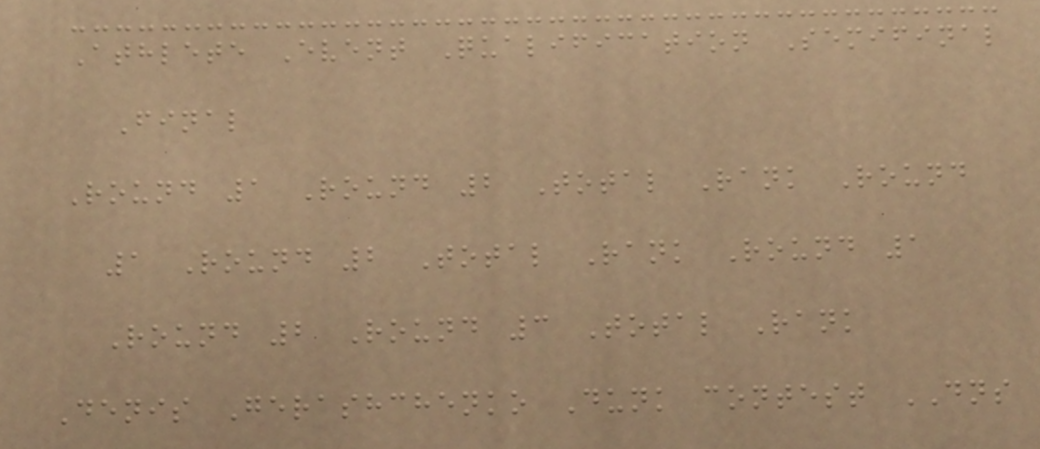Athlete Event Qualification Semifinal
Final
Round 1 Round 2 Total Rank Round
1 Round 2 Total Rank Round 1
Round 2 Round 3 Total Rank
Denis Gerashchenko Dunk contest DNS
